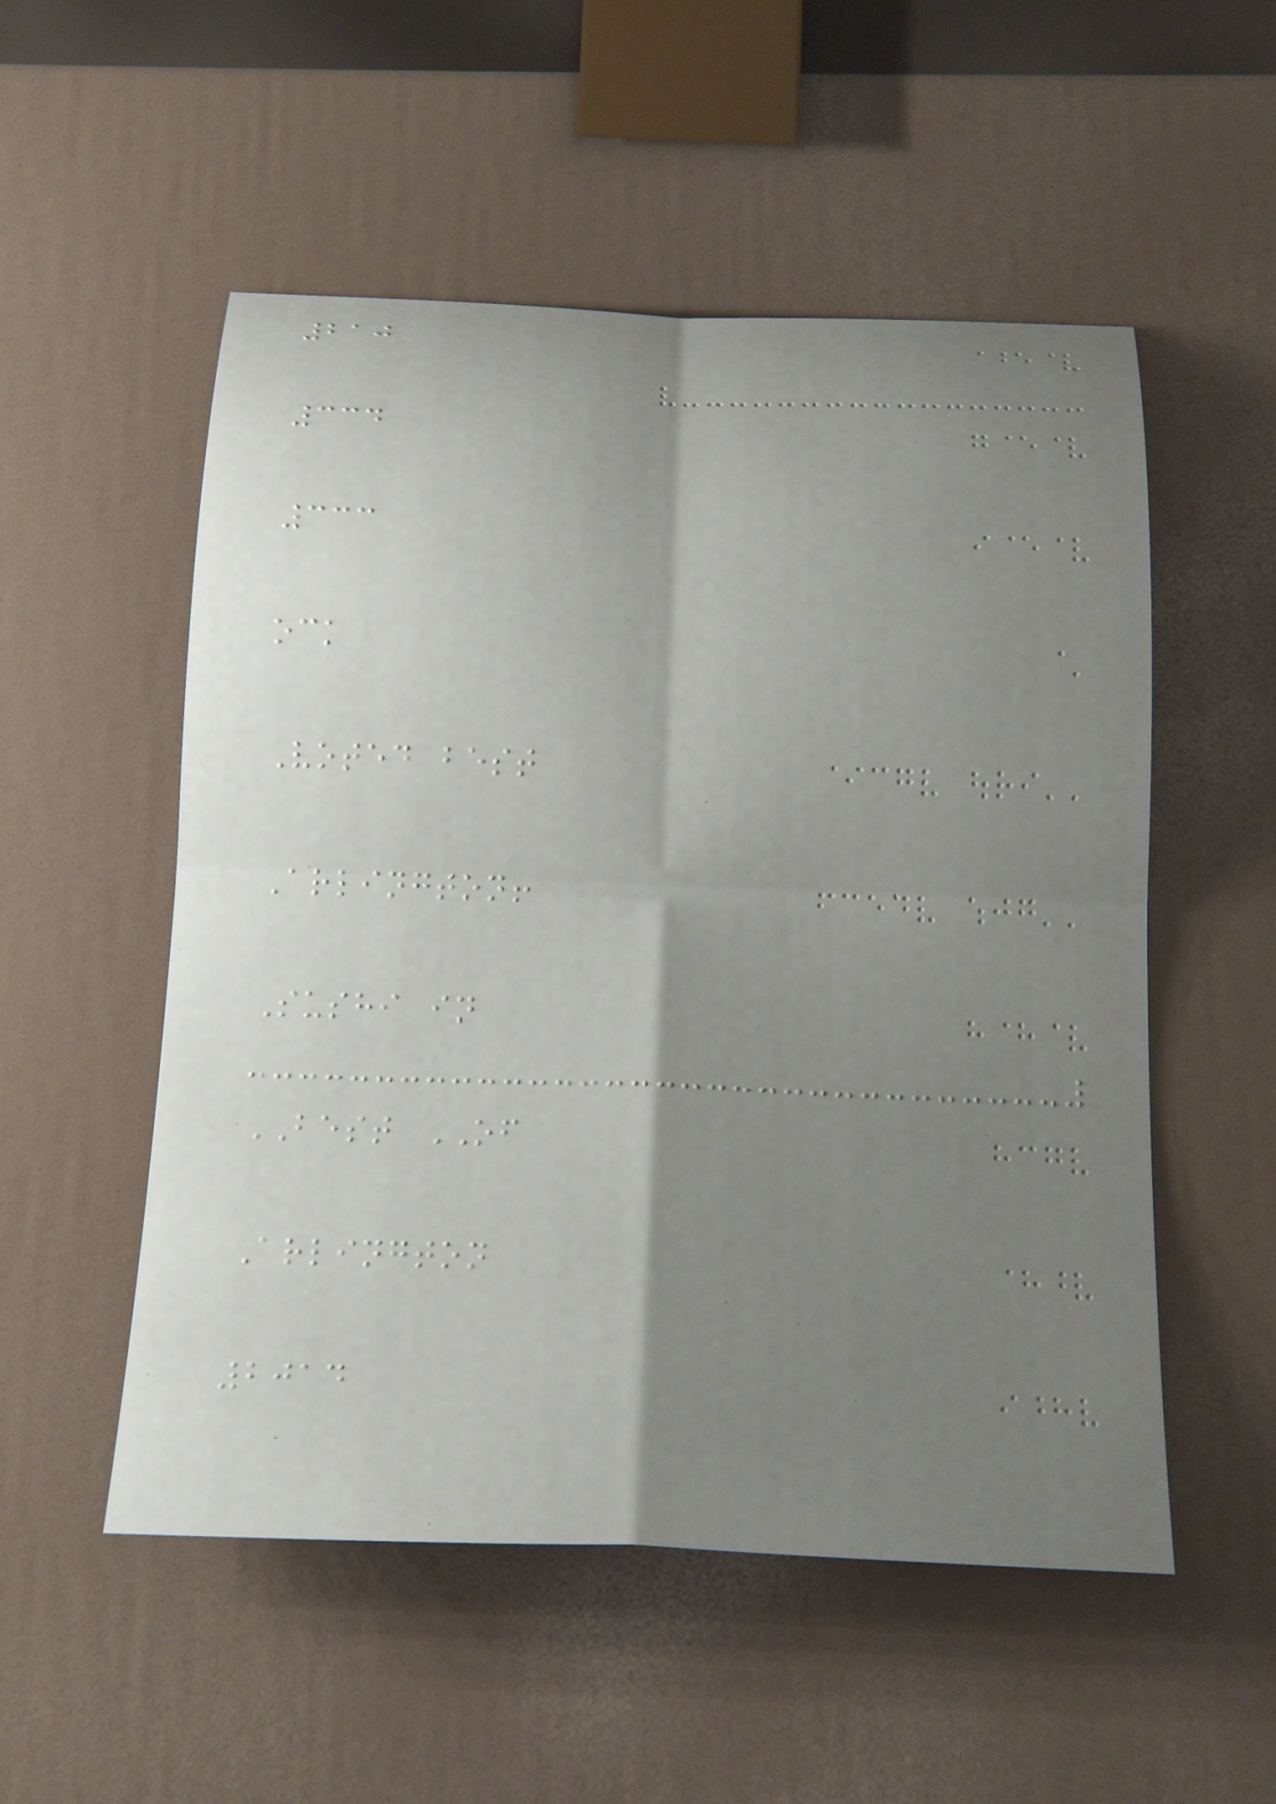210
334
333
ock
Voted best
Arlington!
Sushi in
BEST OF
Arlington
2014
